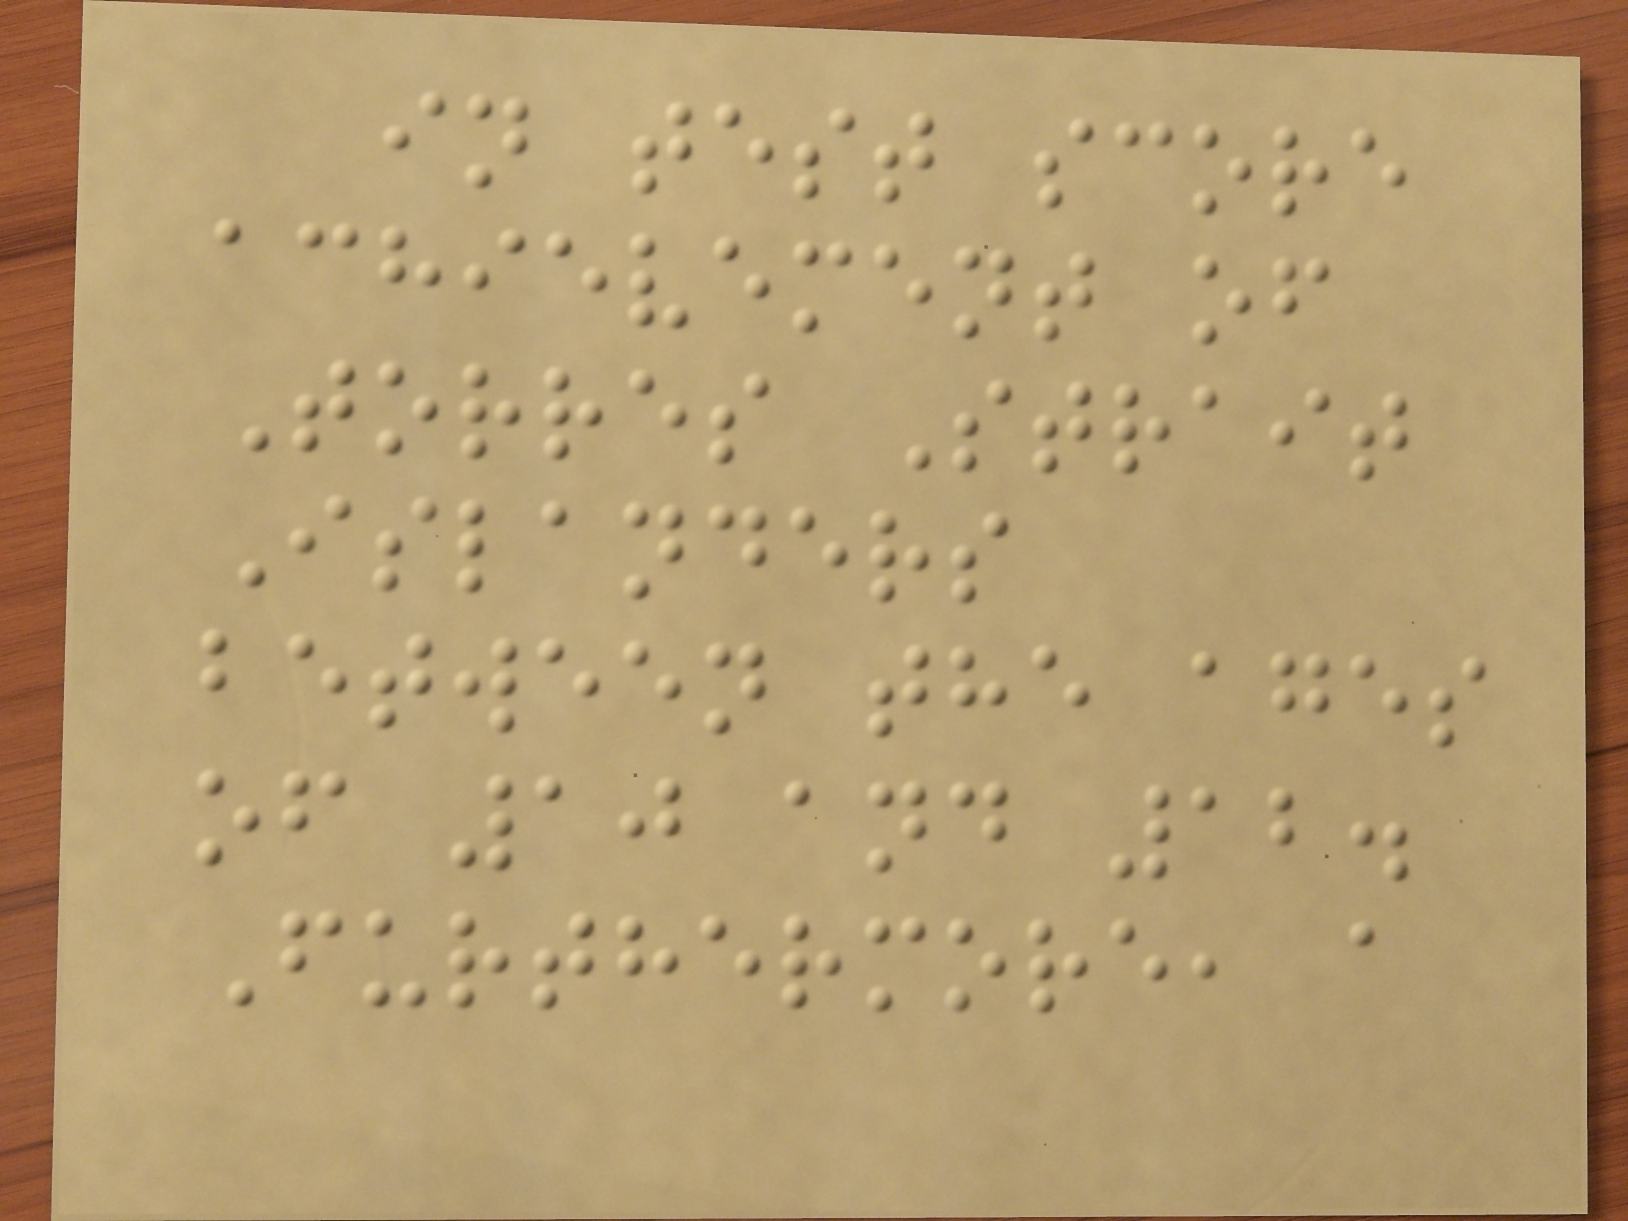in test score
achievement of
Torres Strait
Islanders
between the ages
of 10 and 12.
Furthermore, a
